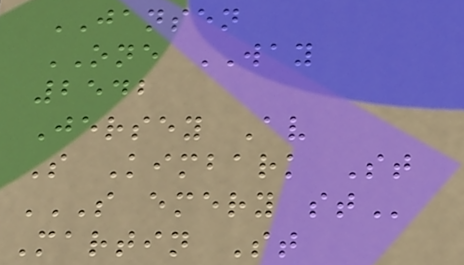JANSEN
ONE WAY
2542
Jersey Av
S Kimbark St
S EMERY ST
Martin St
